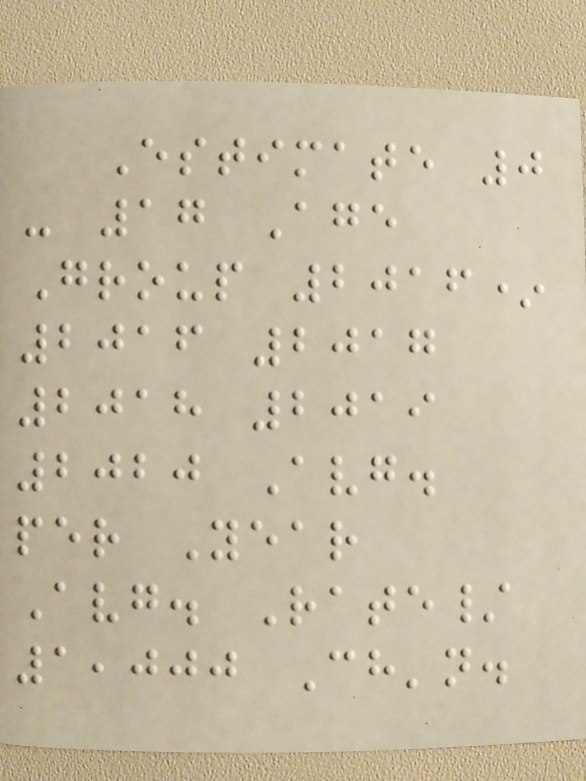Estimate 0
- 17 Age
Group 2016*
2016 2017
2018 2019
2020 Avg.
per Year
Avg. Rate/
1,000 Ch'n.
